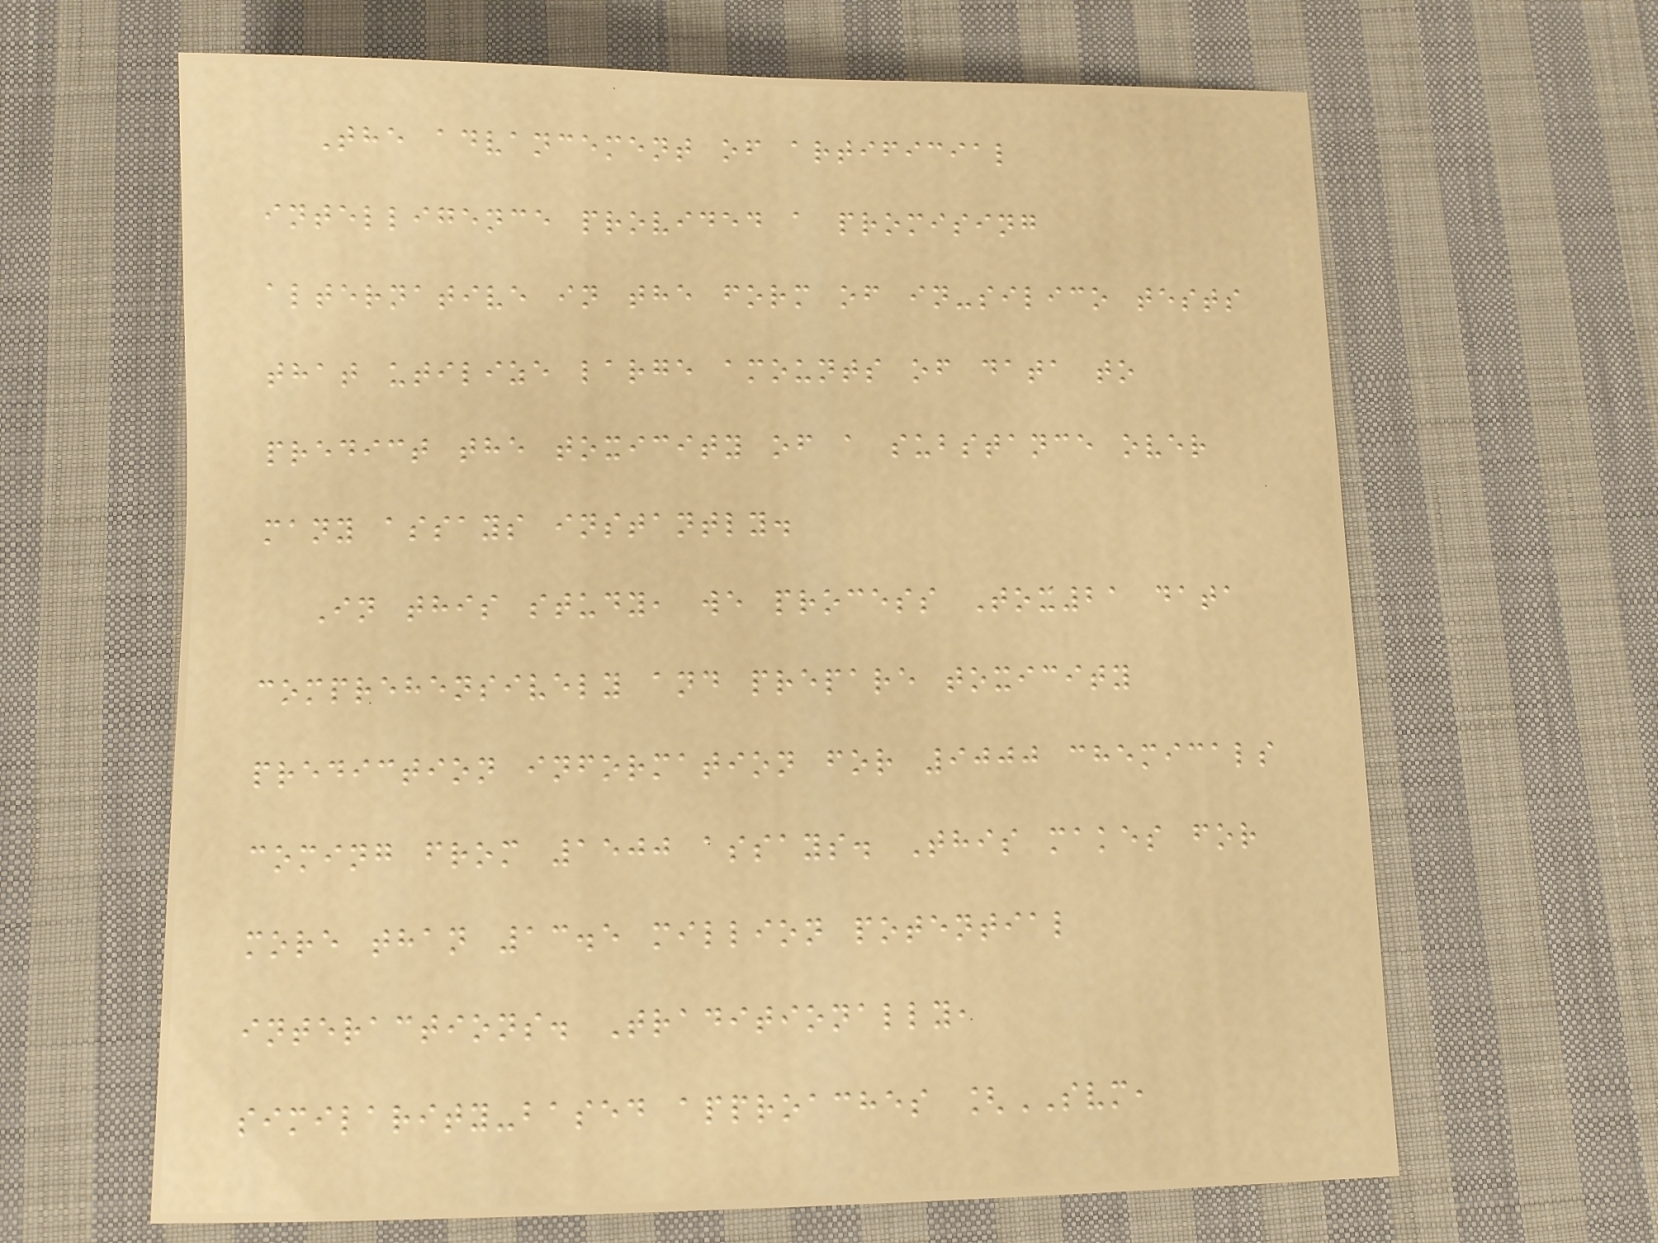The advancement of artificial
intelligence provided a promising
alternative in the form of in-silico tests
that utilize large amounts of data to
predict the toxicity of a substance over
many assays instantly.
In this study, we process Tox21 data
comprehensively and prepare toxicity
prediction information for 9000 chemicals
coming from 1500 assays. This makes for
more than 13.5 million potential
interactions. Traditionally,
similarity-based approaches [SVM,
